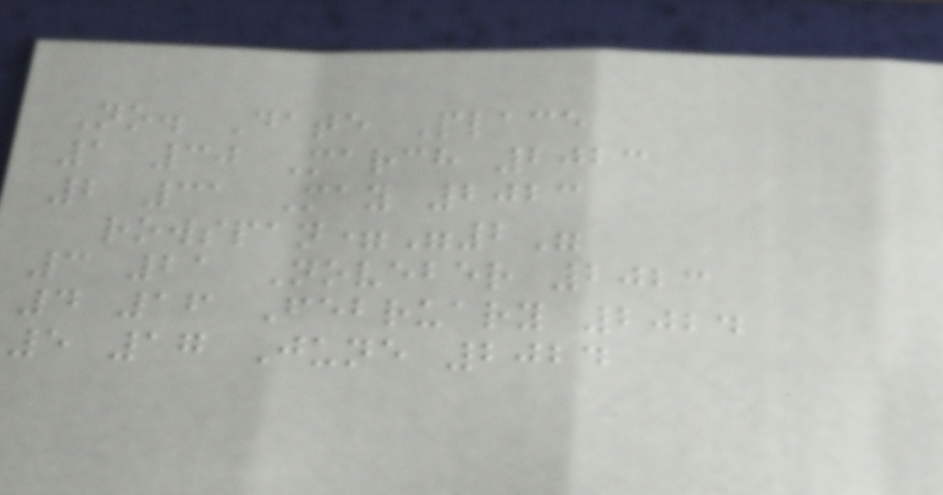No. Date Place
1 30 March 2023
2 31 May 2023
rowspan="2"
3 21 Noveber 2023
4 16 February 2024
5 17 June 2024
